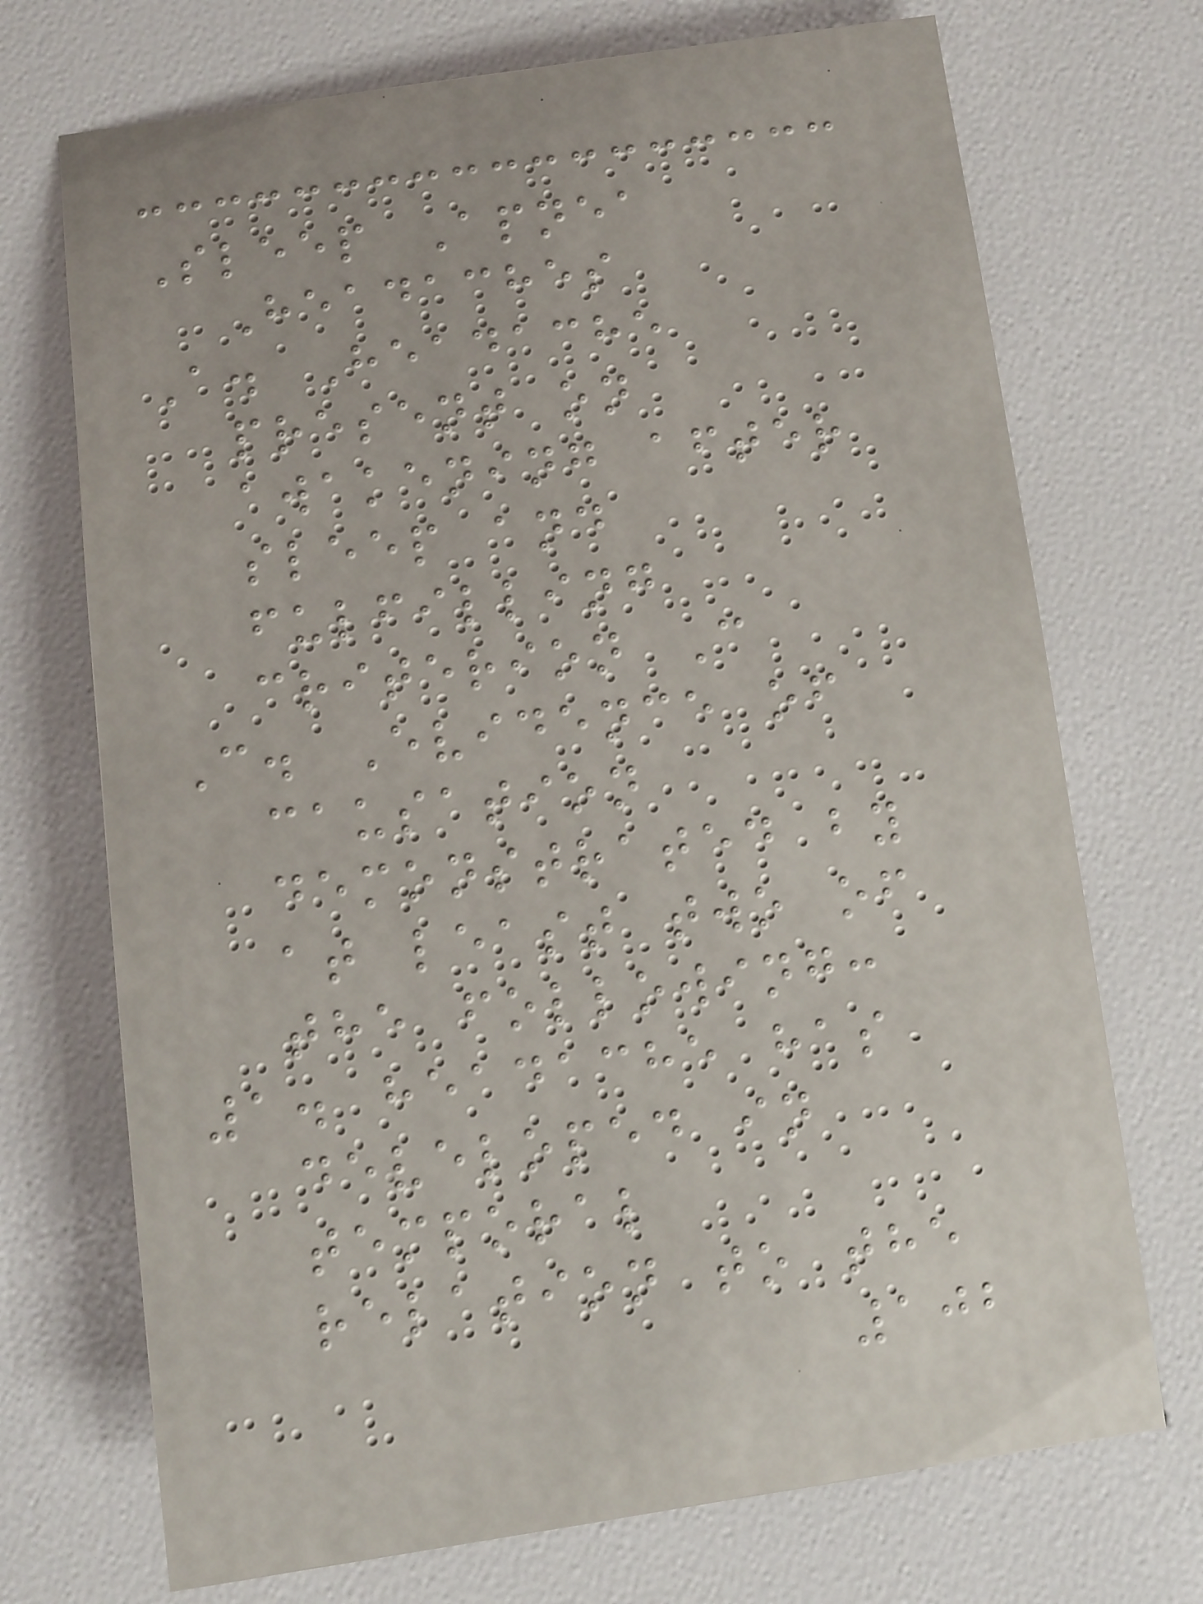Sleep Apnea
Headaches
A. Headache
present on
awakening after
sleep and
fulfilling
criterion C
C. Evidence of
causation
demonstrated by
at least two of
the following:
1. headache has
developed in
temporal
relation to the
102
